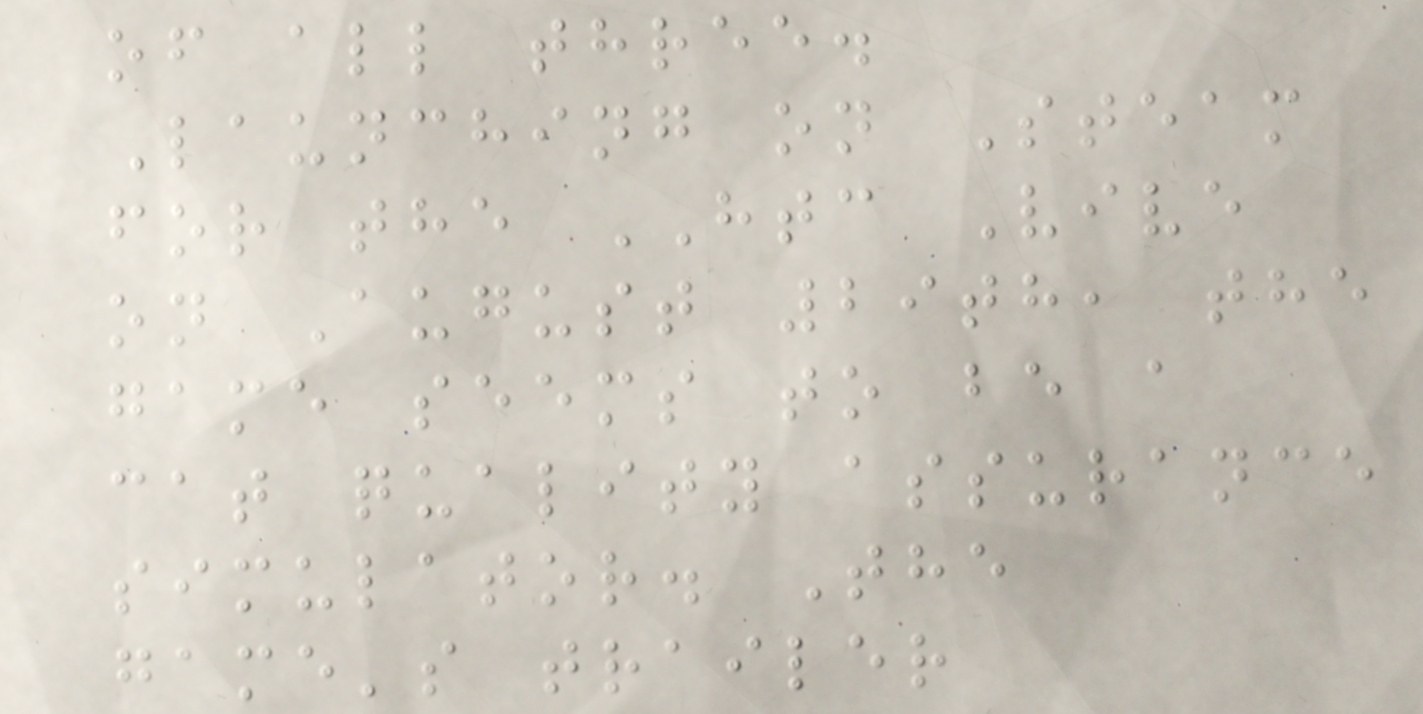of all three.
Launching on Steam
for the HTC Vive
on August 29th, the
game seems to be a
cat quality assurance
simulator. The
game's trailer
